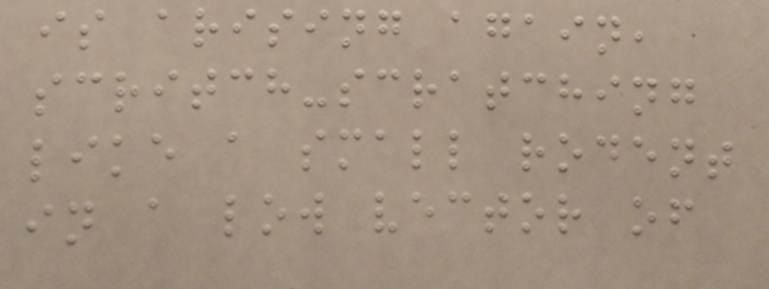is arising again,
scritch-scratching
like a small rodent
in a low vector of
